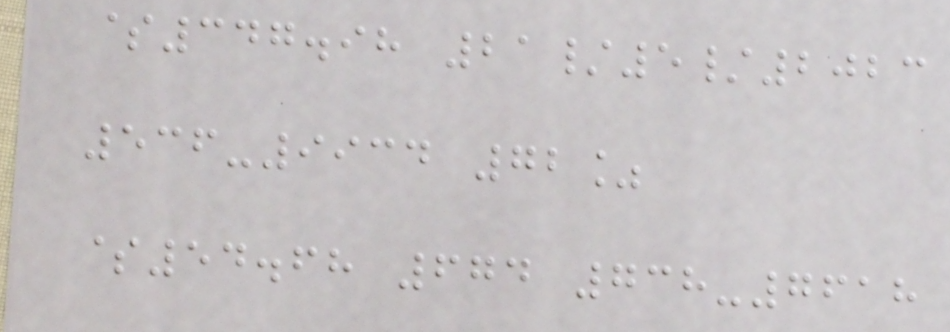$347.98 21/5/2023
536-9934 72%
$54.68 674 738-7618
